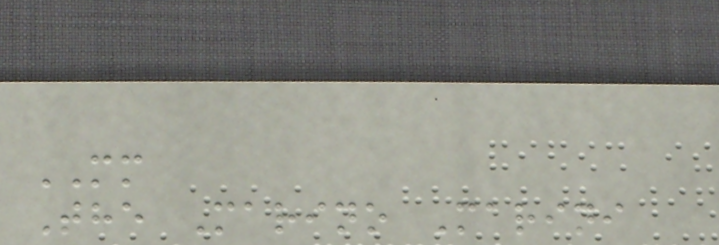MM
The Marino Marini
